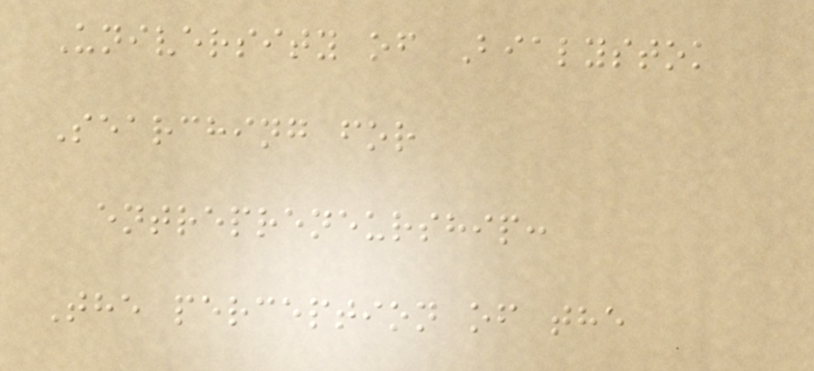University of Bialystok
Searching for
entrepreneurship:
The perception of the
